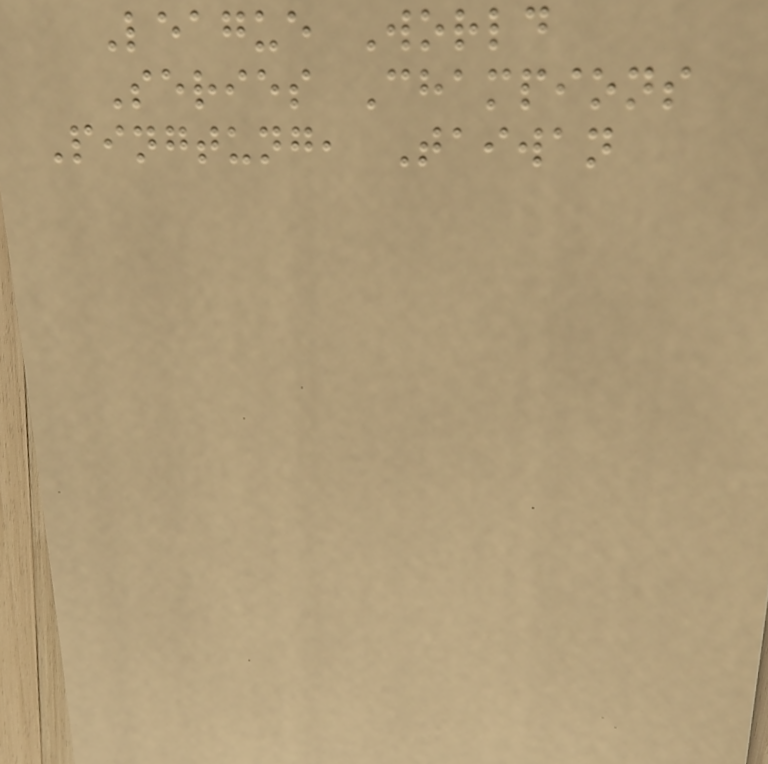League World
Series Champions
Pingtung, Taiwan
